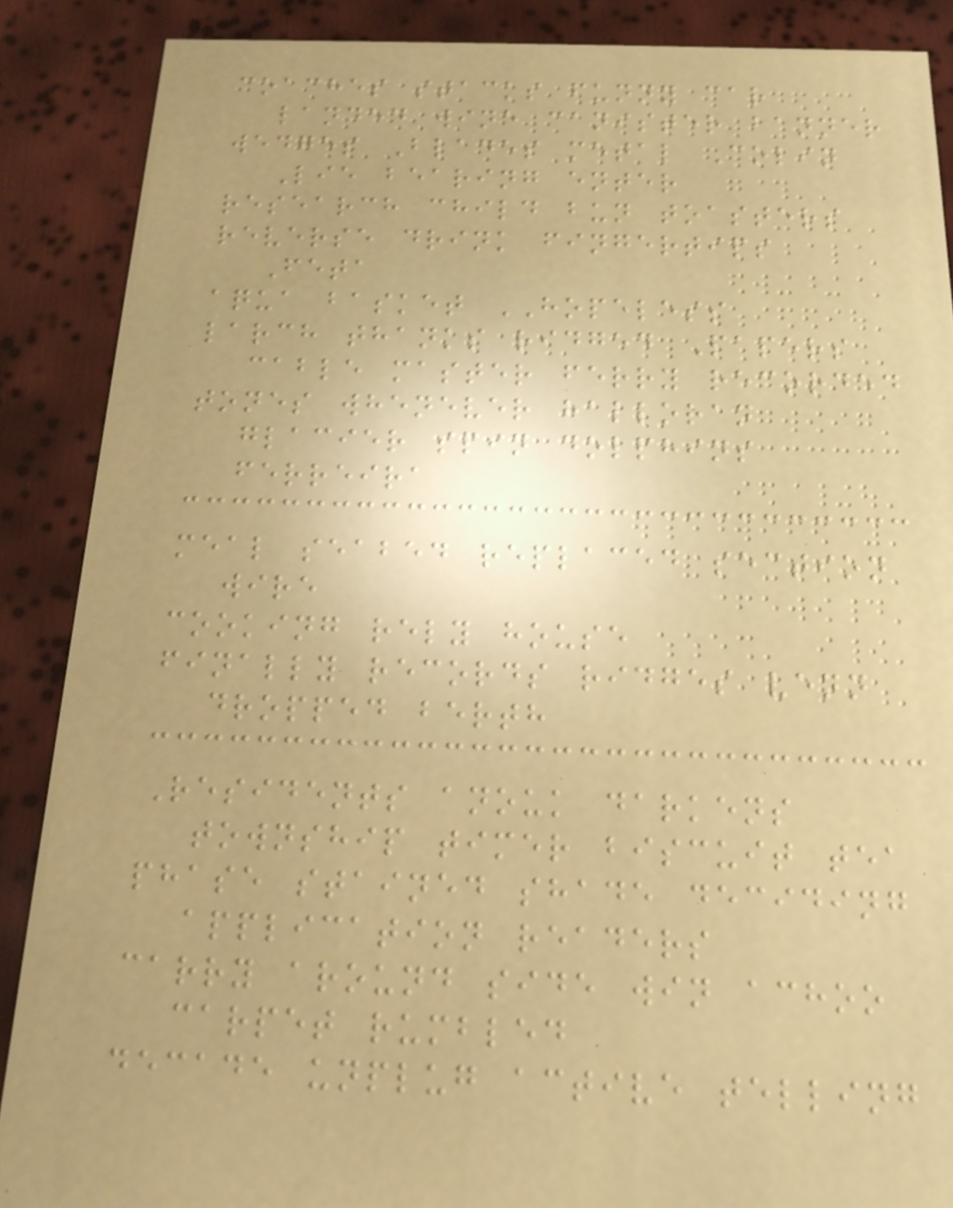coaches stacks funny car
landed wine canister banner
wedges Blades metal Colin
Lie bearing enter
research child bun toasters
reverse drink fingertips
Feta
aqua basket HOPELESS
larch thanks ridged Papers
cable master ferry recorded
tones whenever halloran
glacier spin dolphins
ferreira
meal seabed replaced section
wire
cooking rely house
finally records ridges venn
dropped berth
Residents anouk darkens
township timer biscuit tea
phase stained shade deciding
application readers
carry around side win achoo
carpet rumbled
decade unplug active telling
